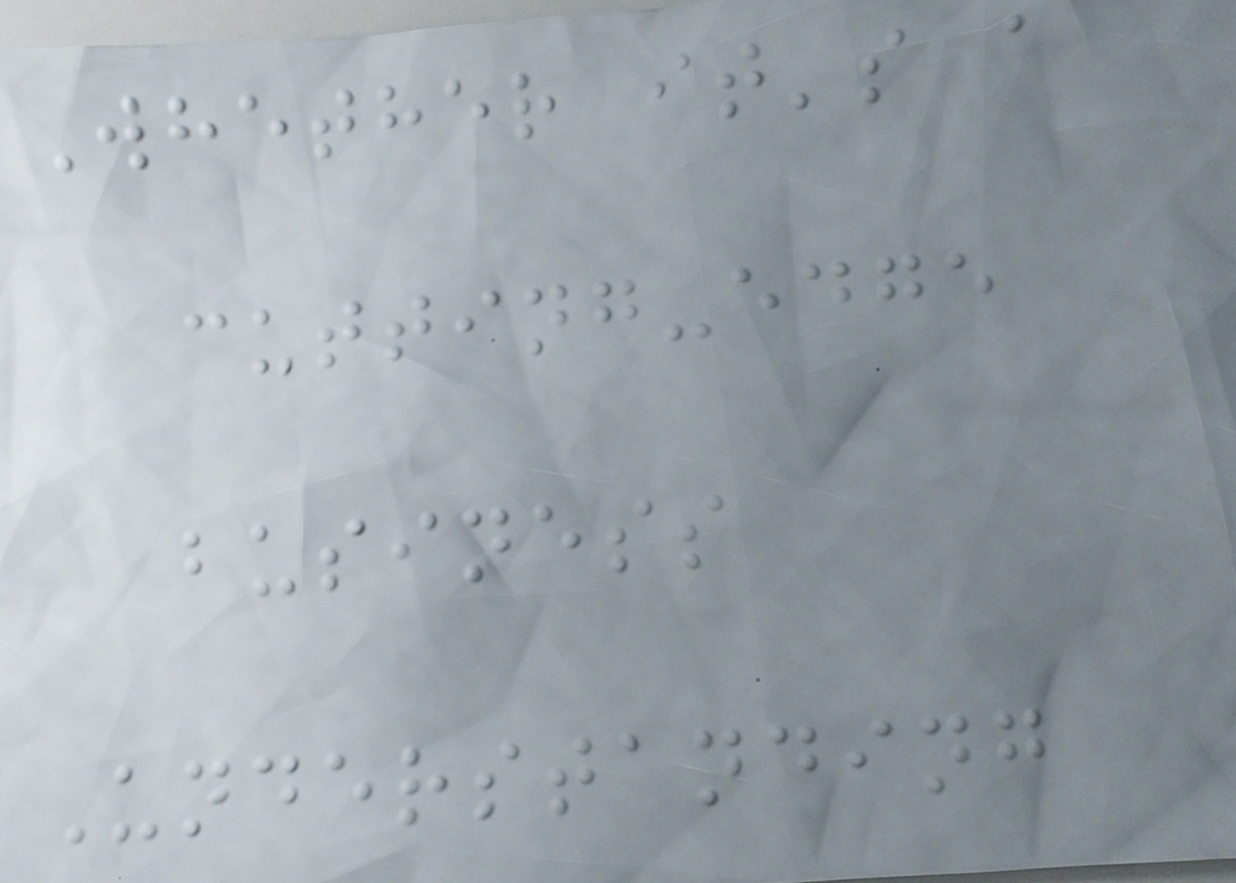Whether it's a
cutting-edge
business
Understanding
